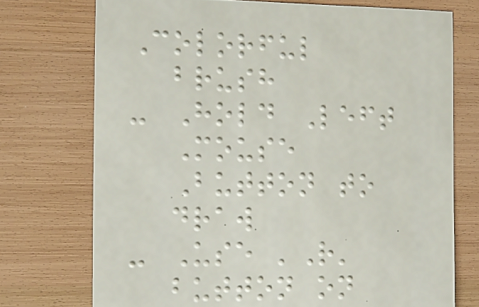Colorful
brush
- Hold Left
Mouse
Button to
draw
- Use 'R'
button on
